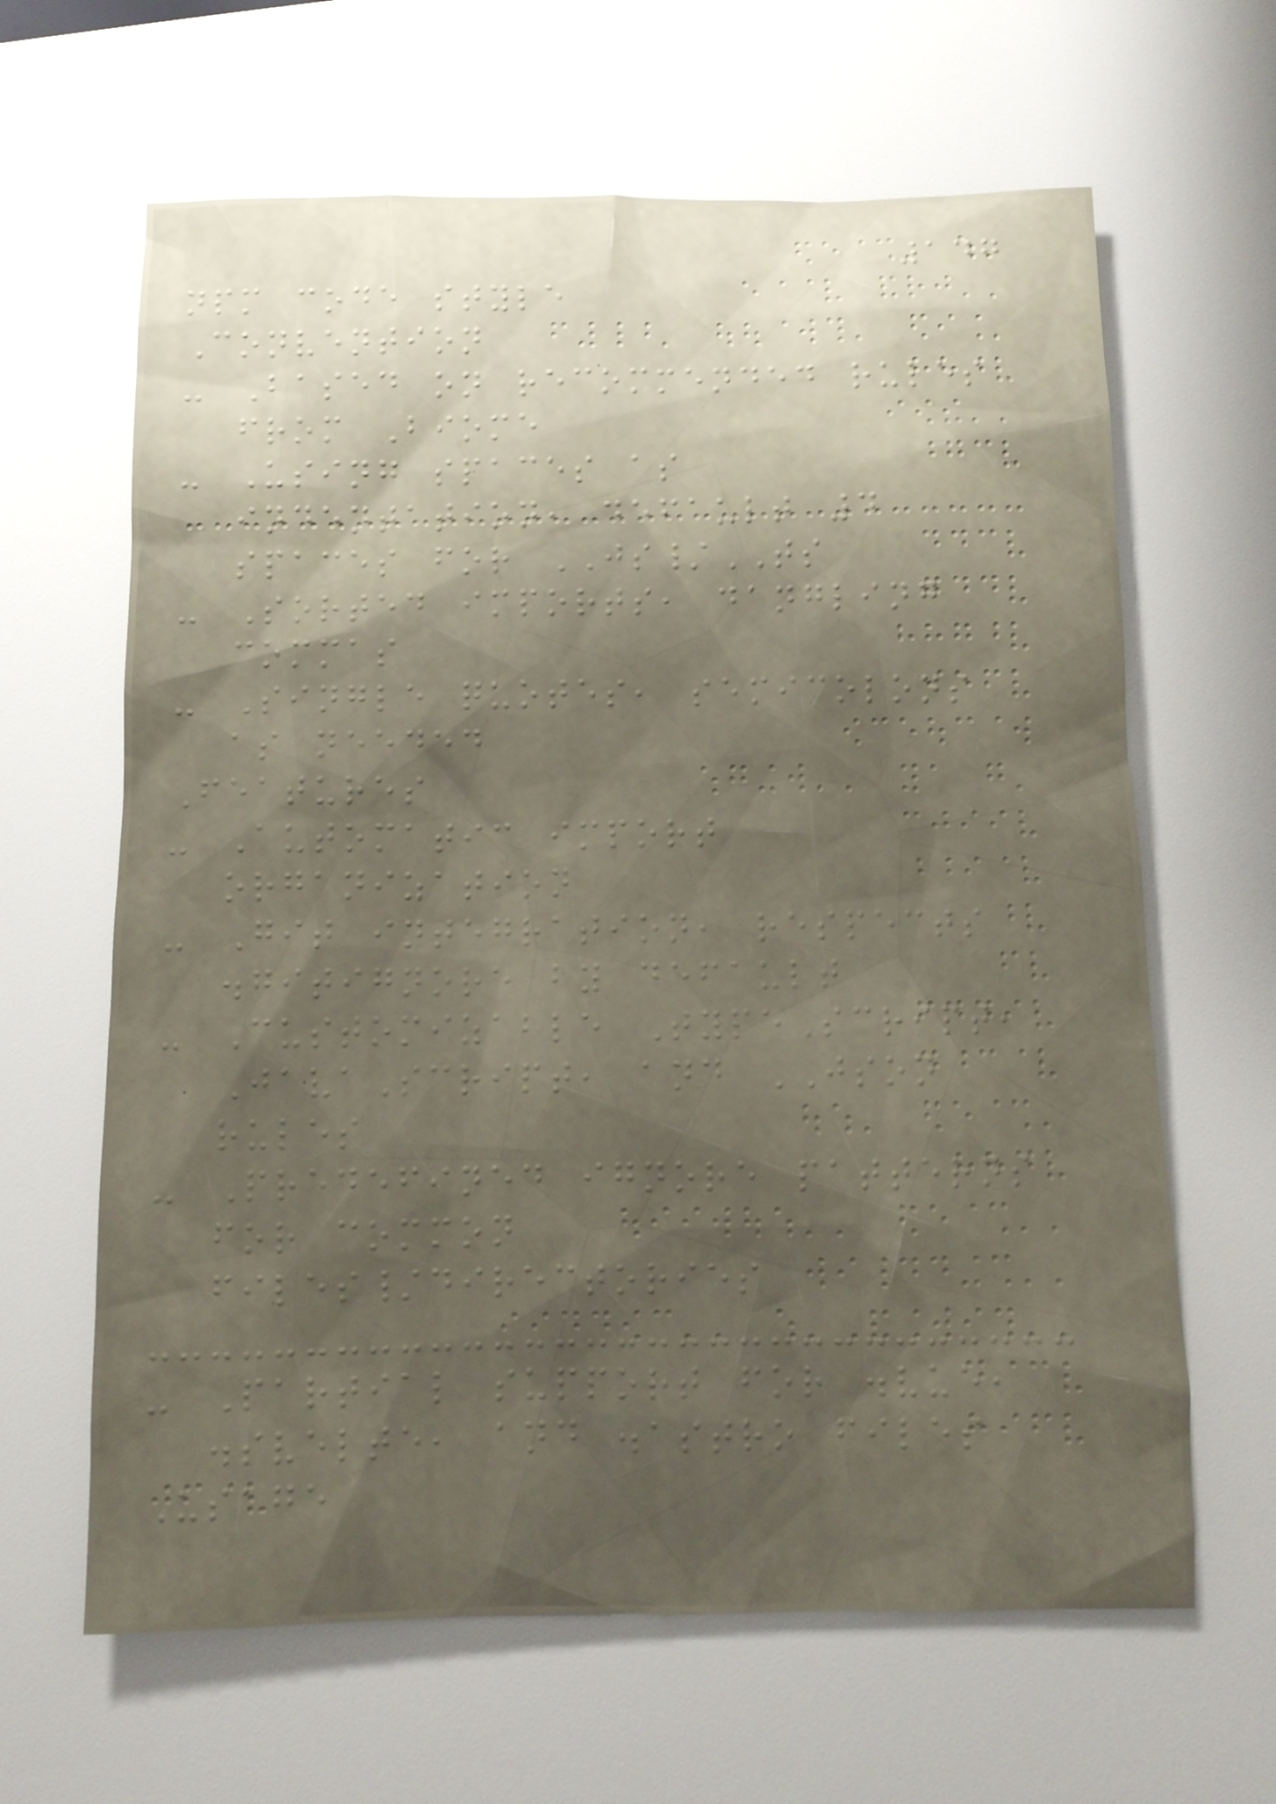147
npm code style
Convention
- Based on recommended rules
from Biome
- Using spaces as
indentation, default 4
spaces for JS/TS
- Sorted imports, dangling
commas
- Single quotes, semicolons
as needed
Features
- Automatic import
organization
- Git integration, respects
.gitignore by default
- Customizable TypeScript,
JavaScript, and JSON
rules
- Predefined ignore patterns
for common
files/directories
- Partial support for .vue,
.svelte, and .astro files
Usage
